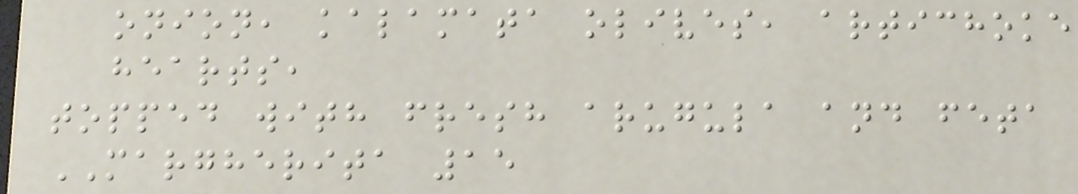onion, kalamata olives, artichoke
hearts,
topped with fresh arugula and feta
MARGHERITA 15
